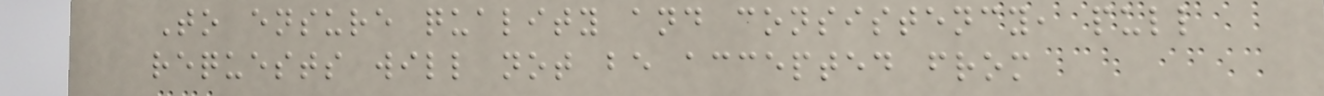To ensure quality and consistency, pull
requests will not be accepted from
